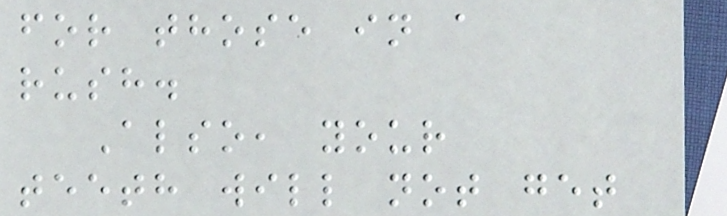for those in a
rush.
Also, your
teeth will not get
